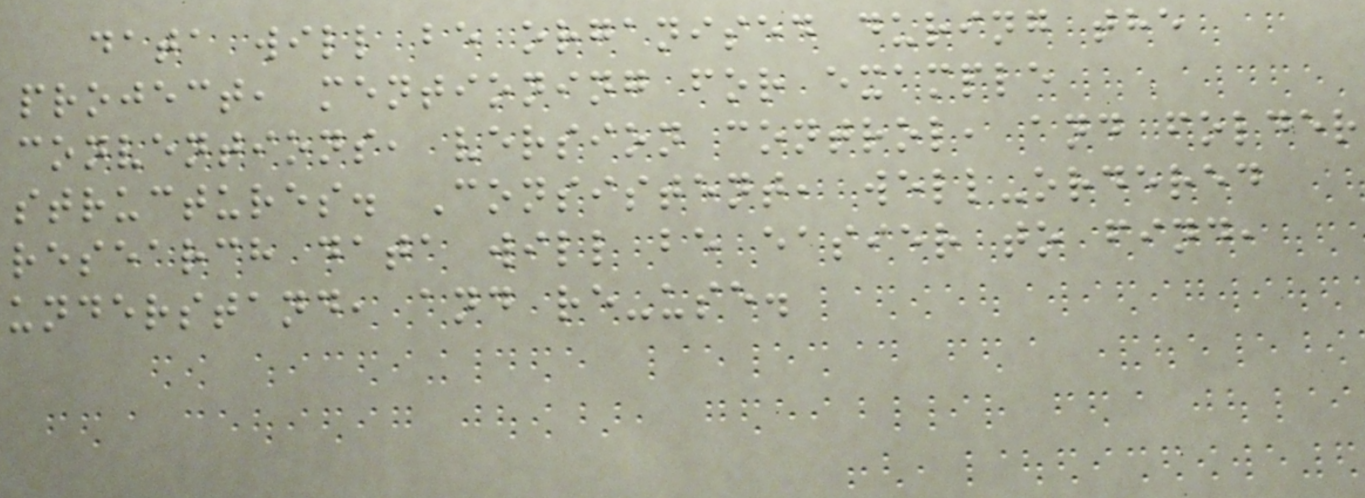data will be organised during the
project, mentioning for example
conventions, version control, and folder
structures. Consistent, well-ordered
research data will be easier to find,
understand, and re-use.
